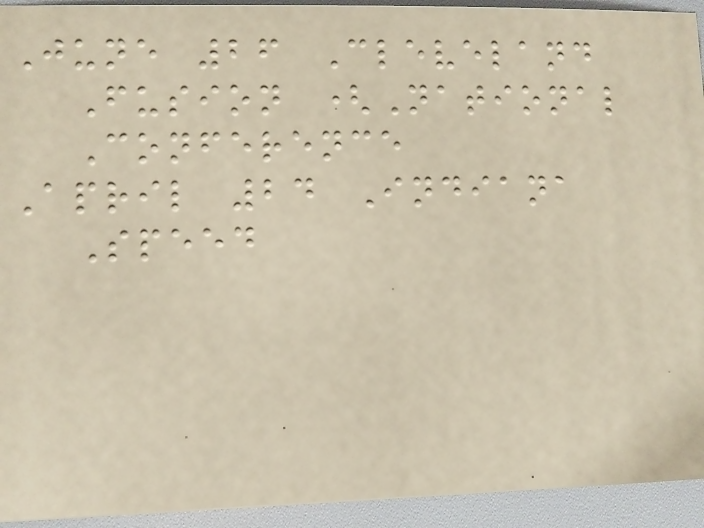June 26 Cleveland
Fusion (National
Conference
April 24 Indiana
Speed
